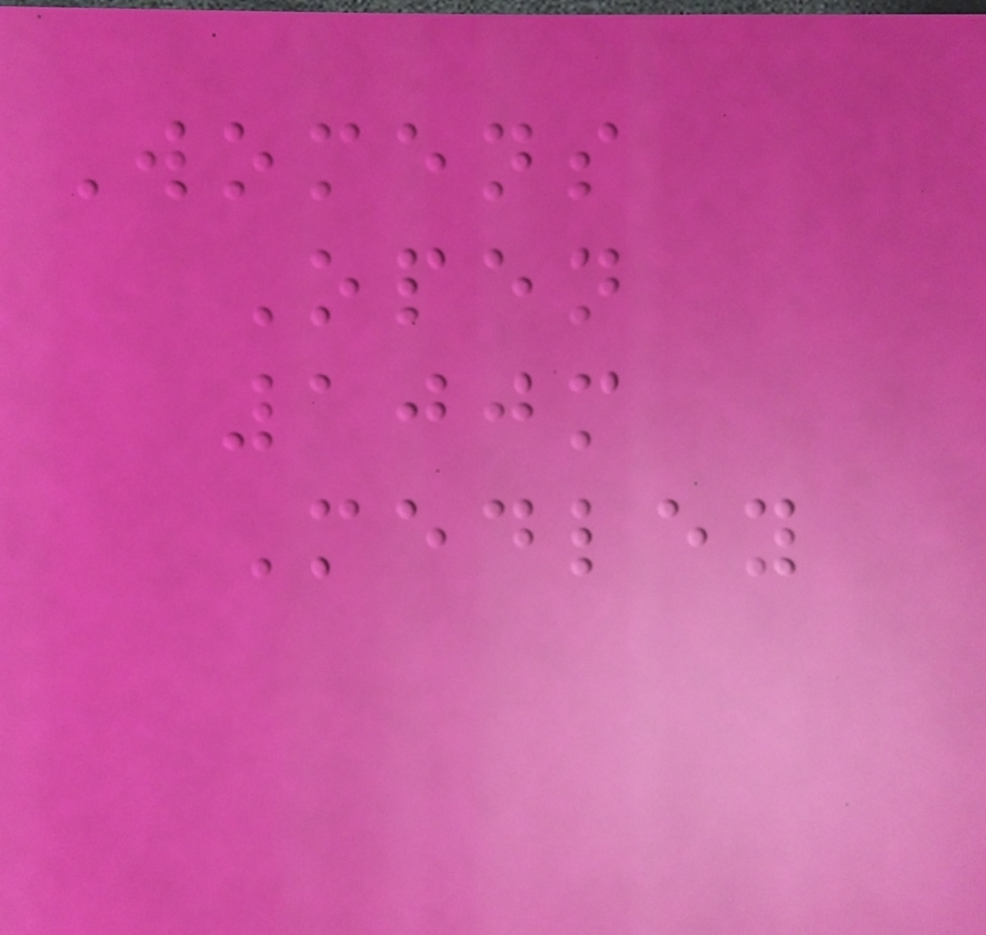Womens
Open
100m
Medley
